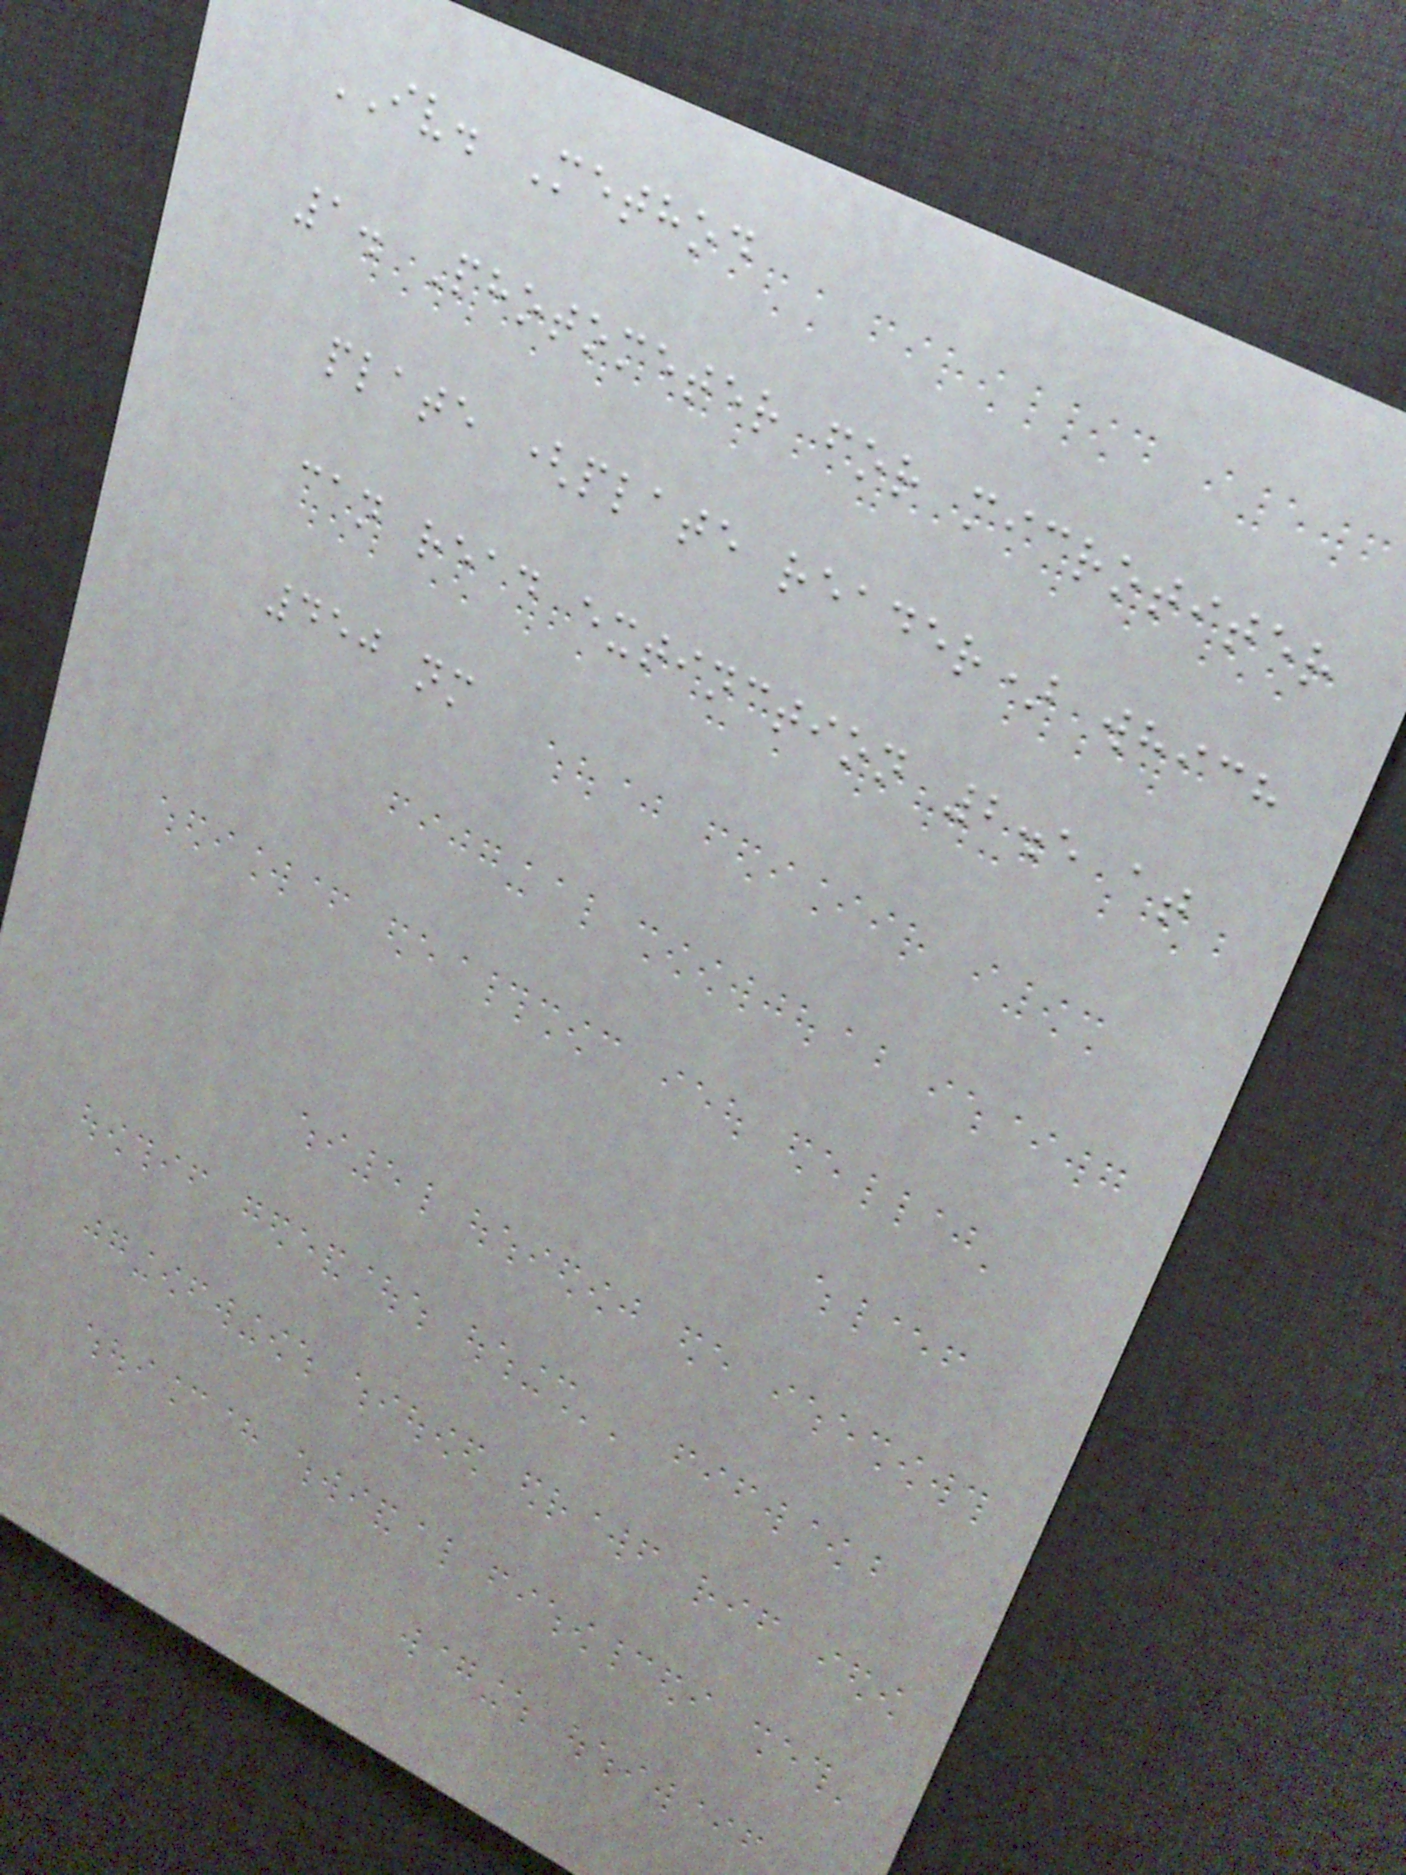IV. Method
1. Photometer for microtiter
plate (plate reader) which
can read extinction 2.5 at
450 nm
